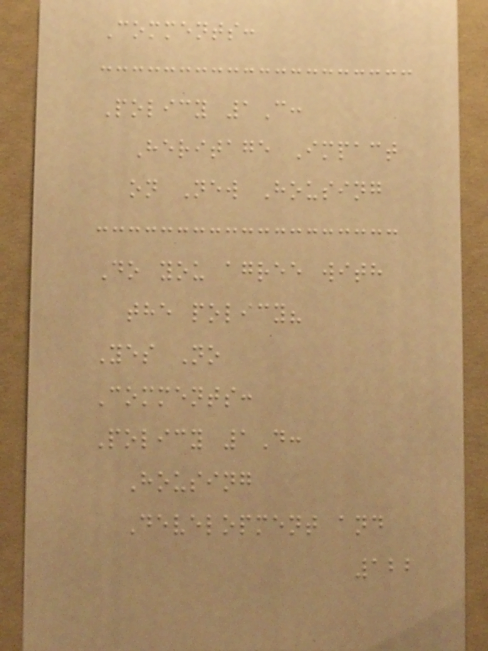Comments:
Policy 1C:
Heritage Impact
on New Housing
Do you agree with
the policy?
Yes No
Comments:
Policy 1D:
Housing
Development and
122
